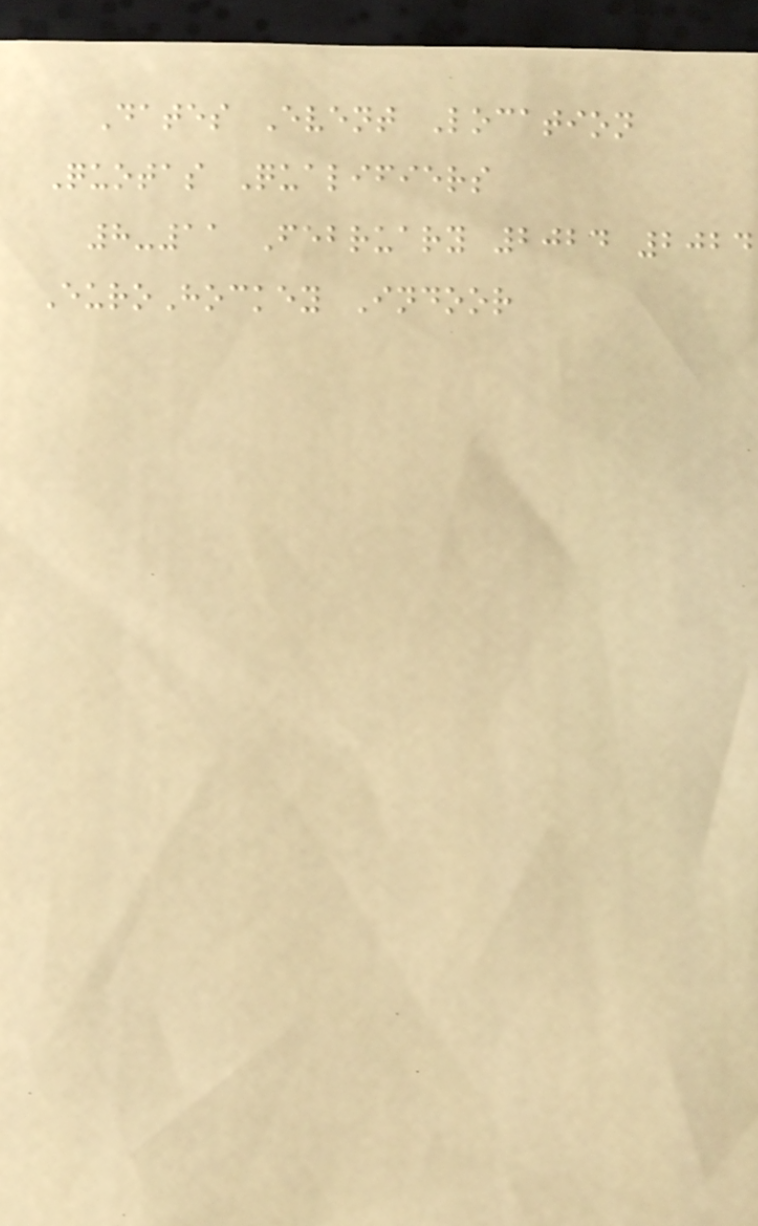Dates Event Location
Quotas Qualifiers
8-11 February 2024 2024
EuroHockey Indoor
